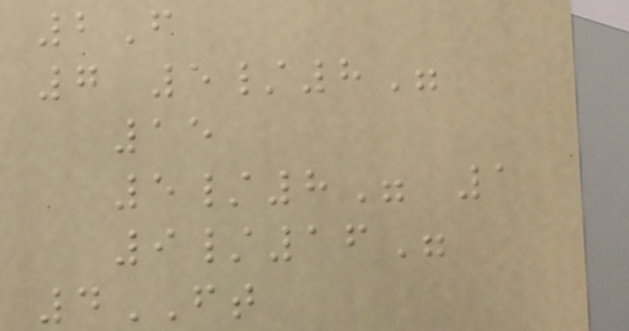2F
7 5/8"
15
5/8" 1
9/16"
4FT
